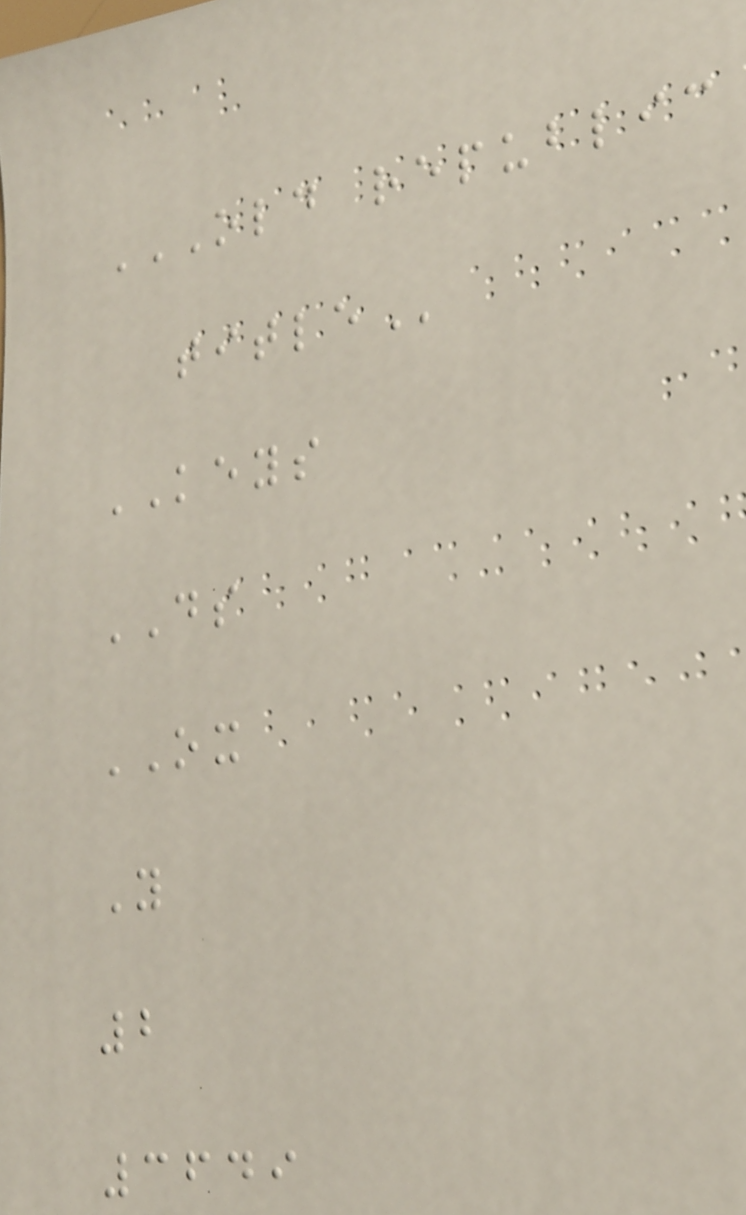OLD REPUBLIC
TITLE
KEYS
DS
OX
Y
2
3649
